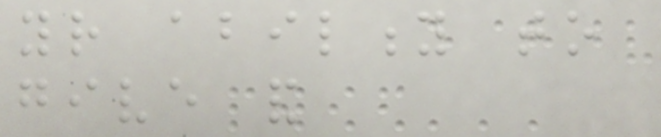your ability to
give and
